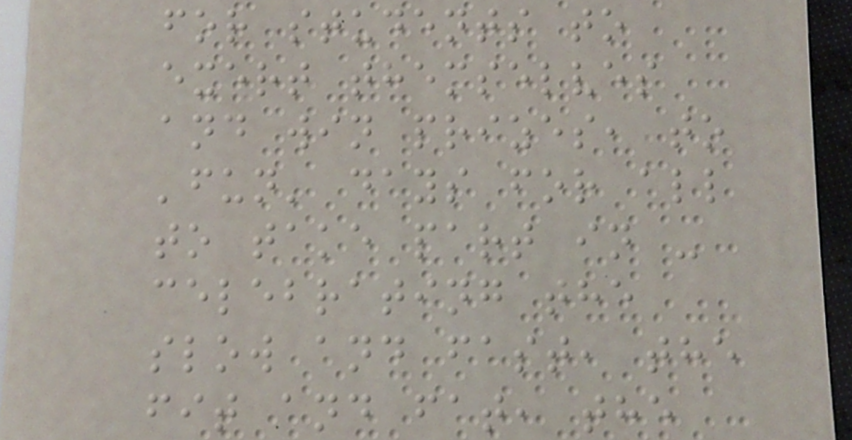for students to
exert themselves
and win prizes, to
'fun' days for all
to take part in -
celebrating the
slow and fast, the
fit and fat, the
